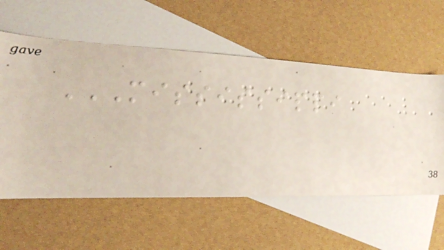MISSISSIPPI
